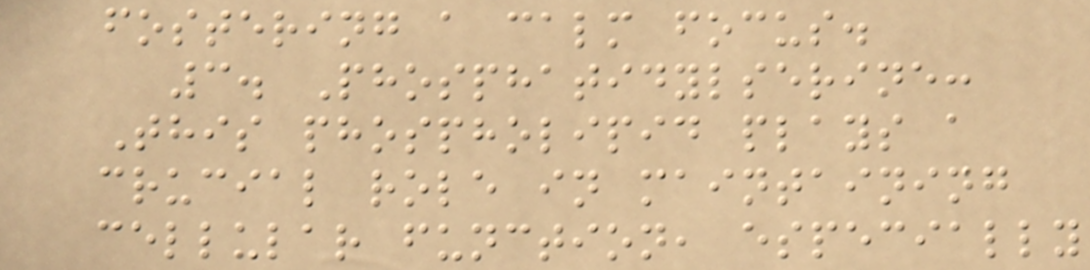fostering a calm focus.
3. Phosphatidylserine:
This phospholipid plays a
crucial role in maintaining
cellular function, especially
